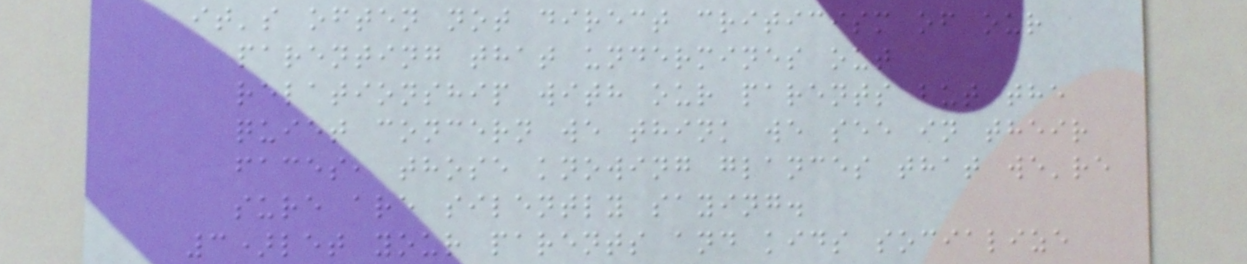it's often not direct criticism of our
parenting that undermines out
relationship with our parents but the
quiet concern we think we see in their
faces, those knowing glances that we're
sure are silently saying.
3)let your parents and kids socialize
